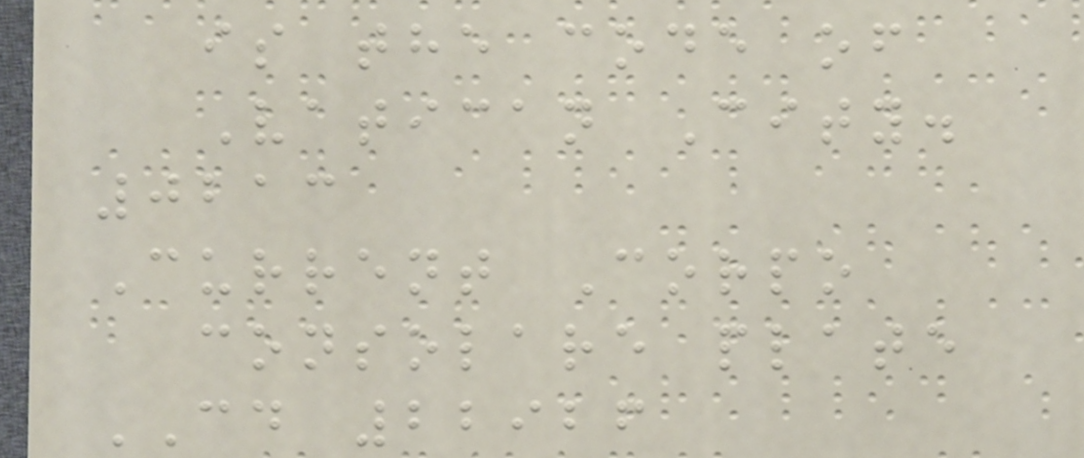is the code of
Vatican City.
0213
Current Corpo
consolare plate
CD 22926
